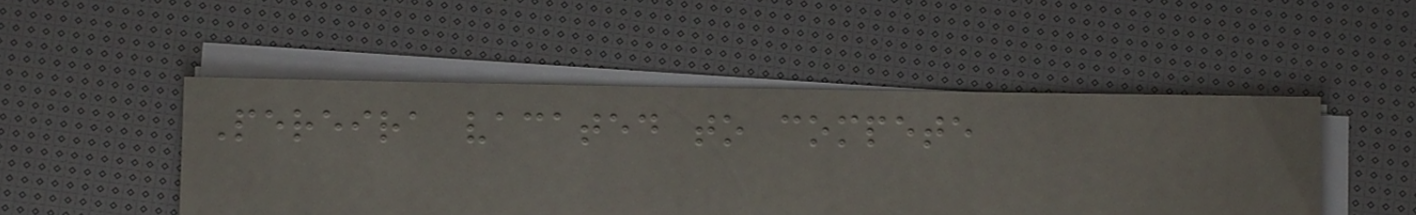Pereira vacated to compete
